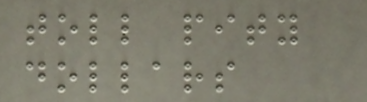toll pity
dollars
